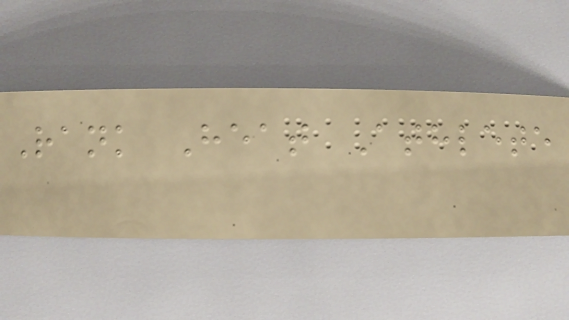Rank Heat Athlete
